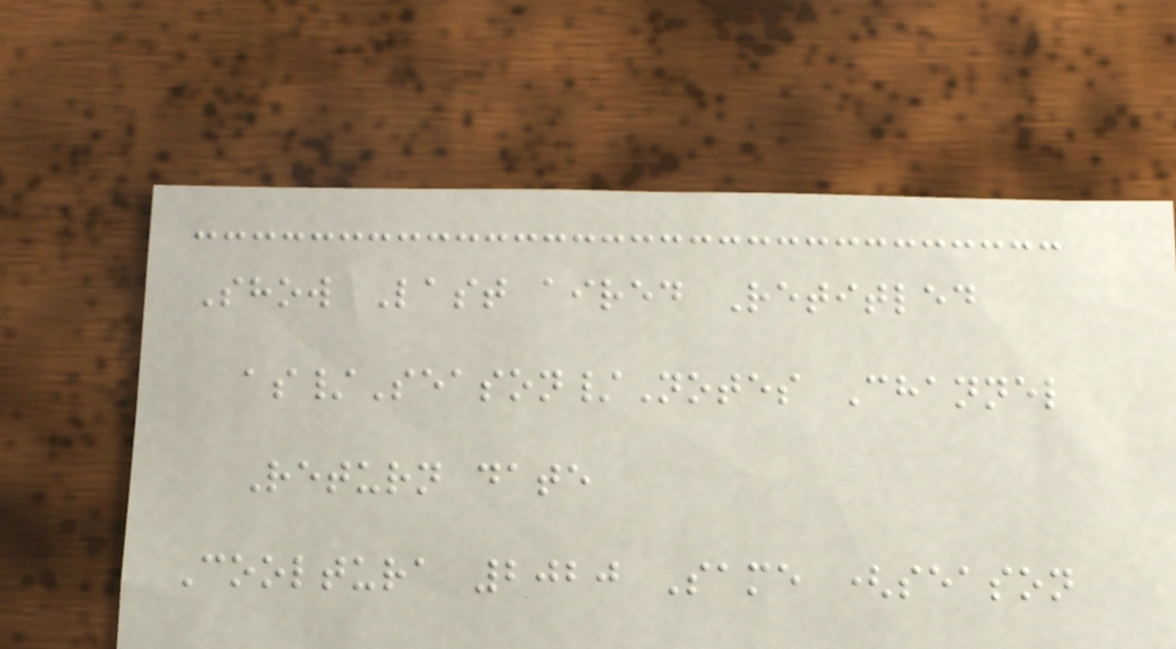Show Last aired Retitled
as/Season/Notes Channel
Return date
Cooltura 2020 Same (season
